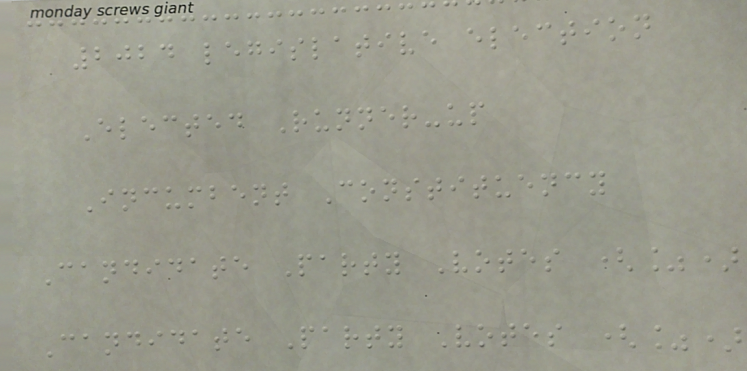2024 legislative election
Elected Runner-up
Incumbent Constituency
Candidate Party Votes (%)
Candidate Party Votes (%)
